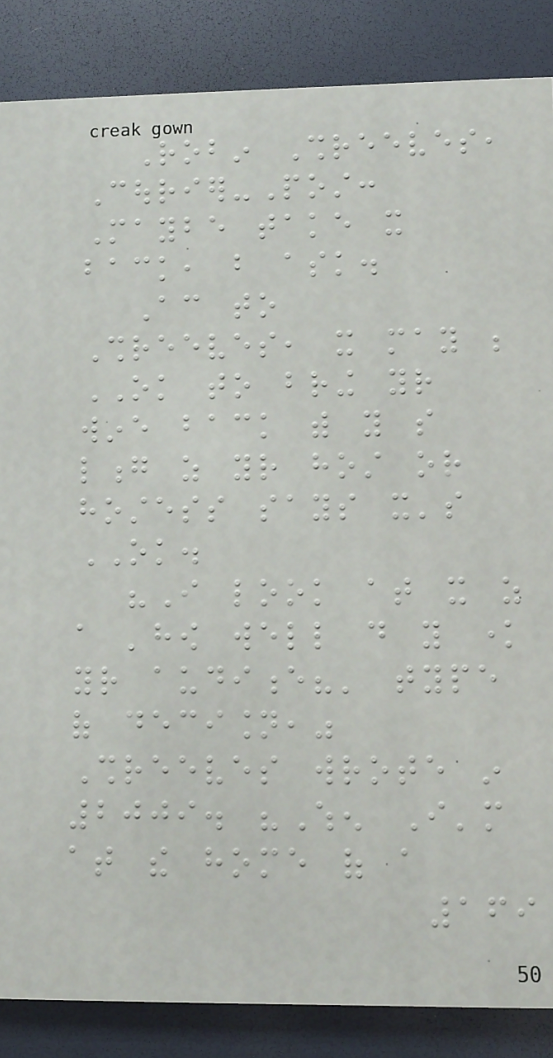Robin Shreeves,
Courier-Post:
Maybe take it
back, but ask.
According to
Shreeves, it may be
OK to bring your
wine back with you so
long as your host or
hostess says it's
OK.
"I look at it as
a 'how well do you know
your audience?' type
of decision,"
Shreeves wrote in
2009. "When I'm
at the home of a
169
